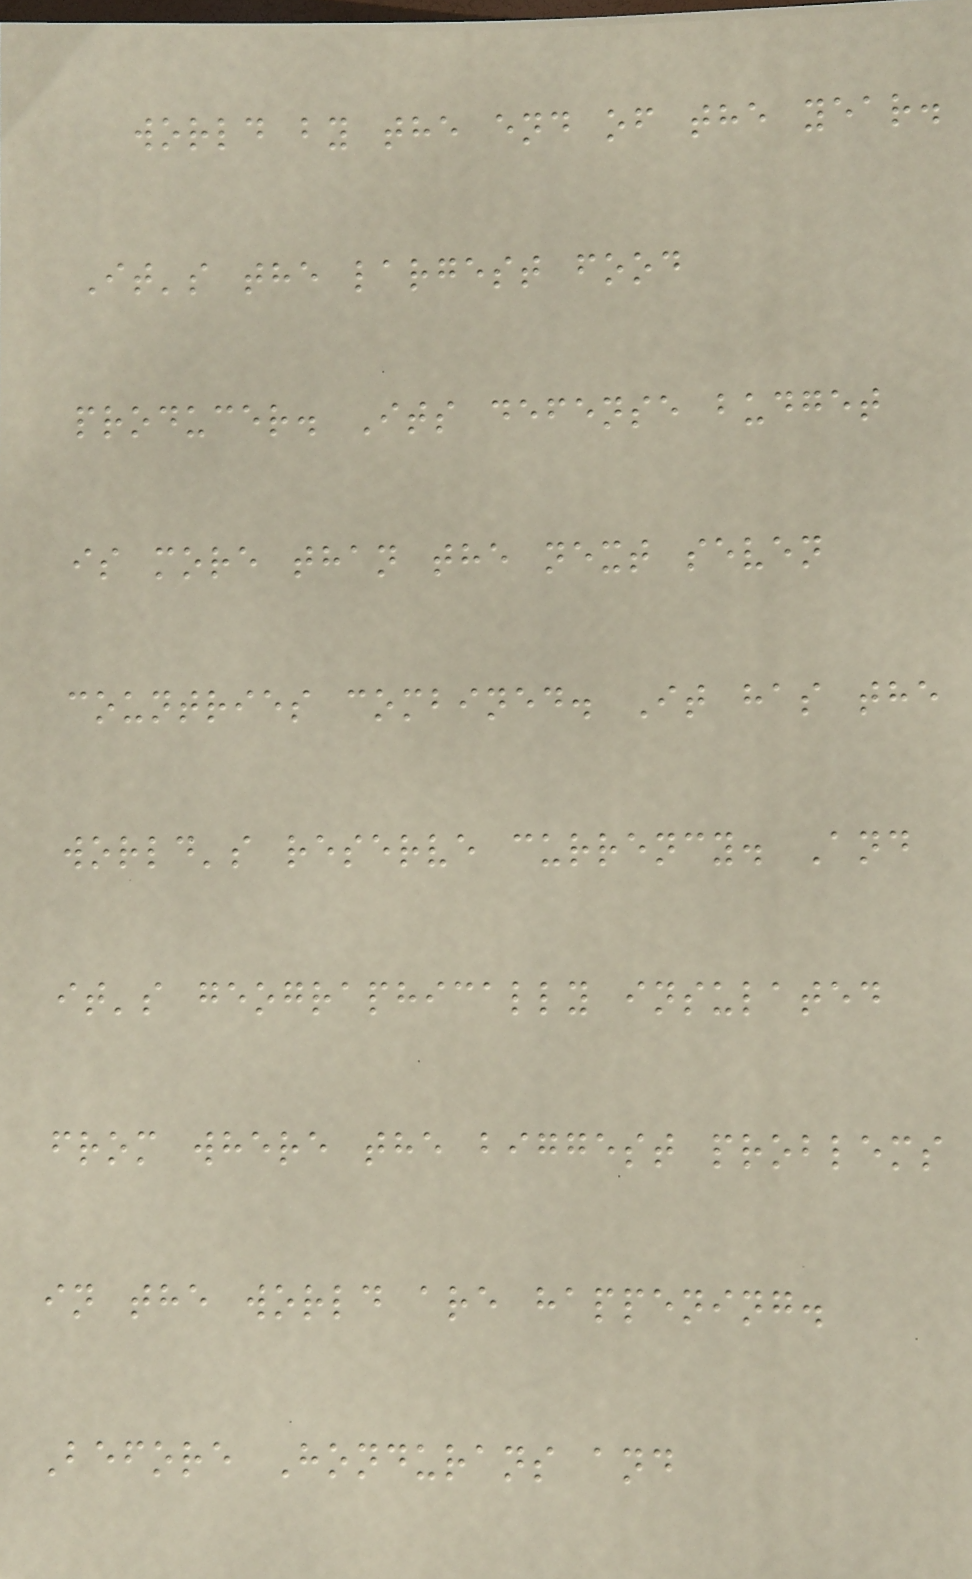world by the end of the year.
It's the largest food
producer. Its defense budget
is more than the next seven
countries combined. It has the
world's reserve currency. And
it's geographically insulated
from where the biggest problems
in the world are happening.
Before Hondurans and
